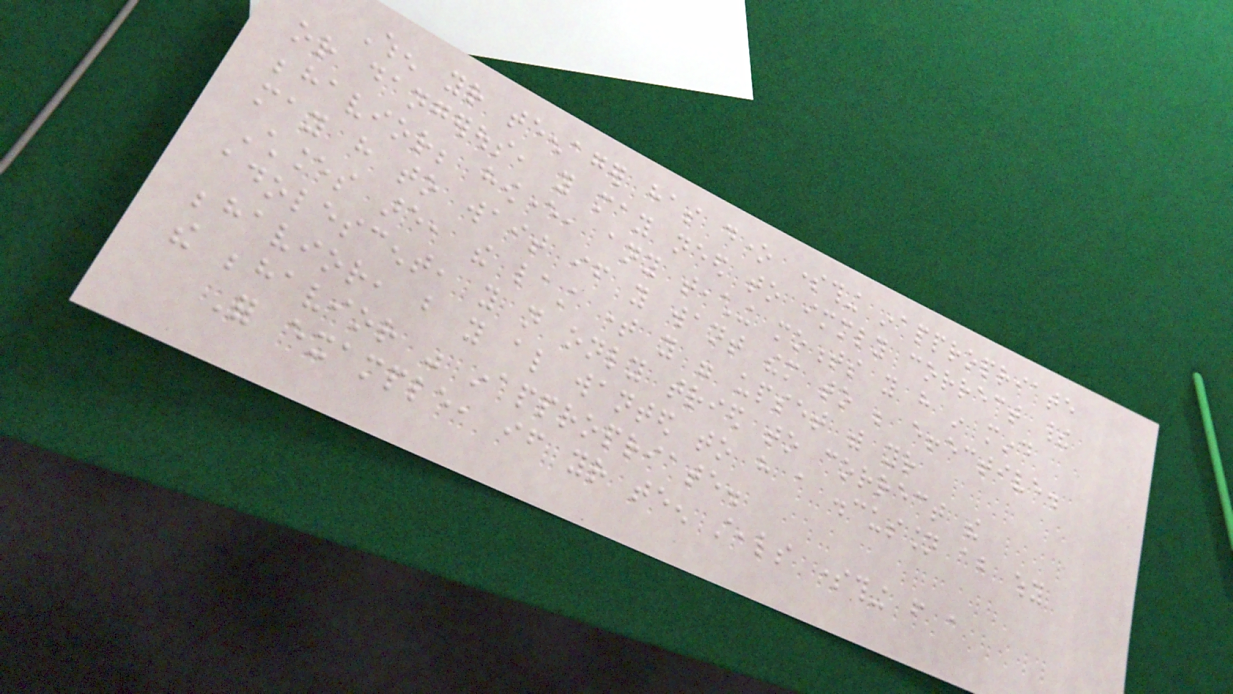When your teenager has done something inappropriate
or dangerous, you may need to immediately correct their
behavior; however, any teaching moments you have in mind
may have to wait if you want them to be effective.
Chances are, the last time you were upset with your
adolescent, you not only tried to correct the
behavior, but you also wanted to have a discussion about why
the behavior was inappropriate.
For example, if your teen steals something from a
